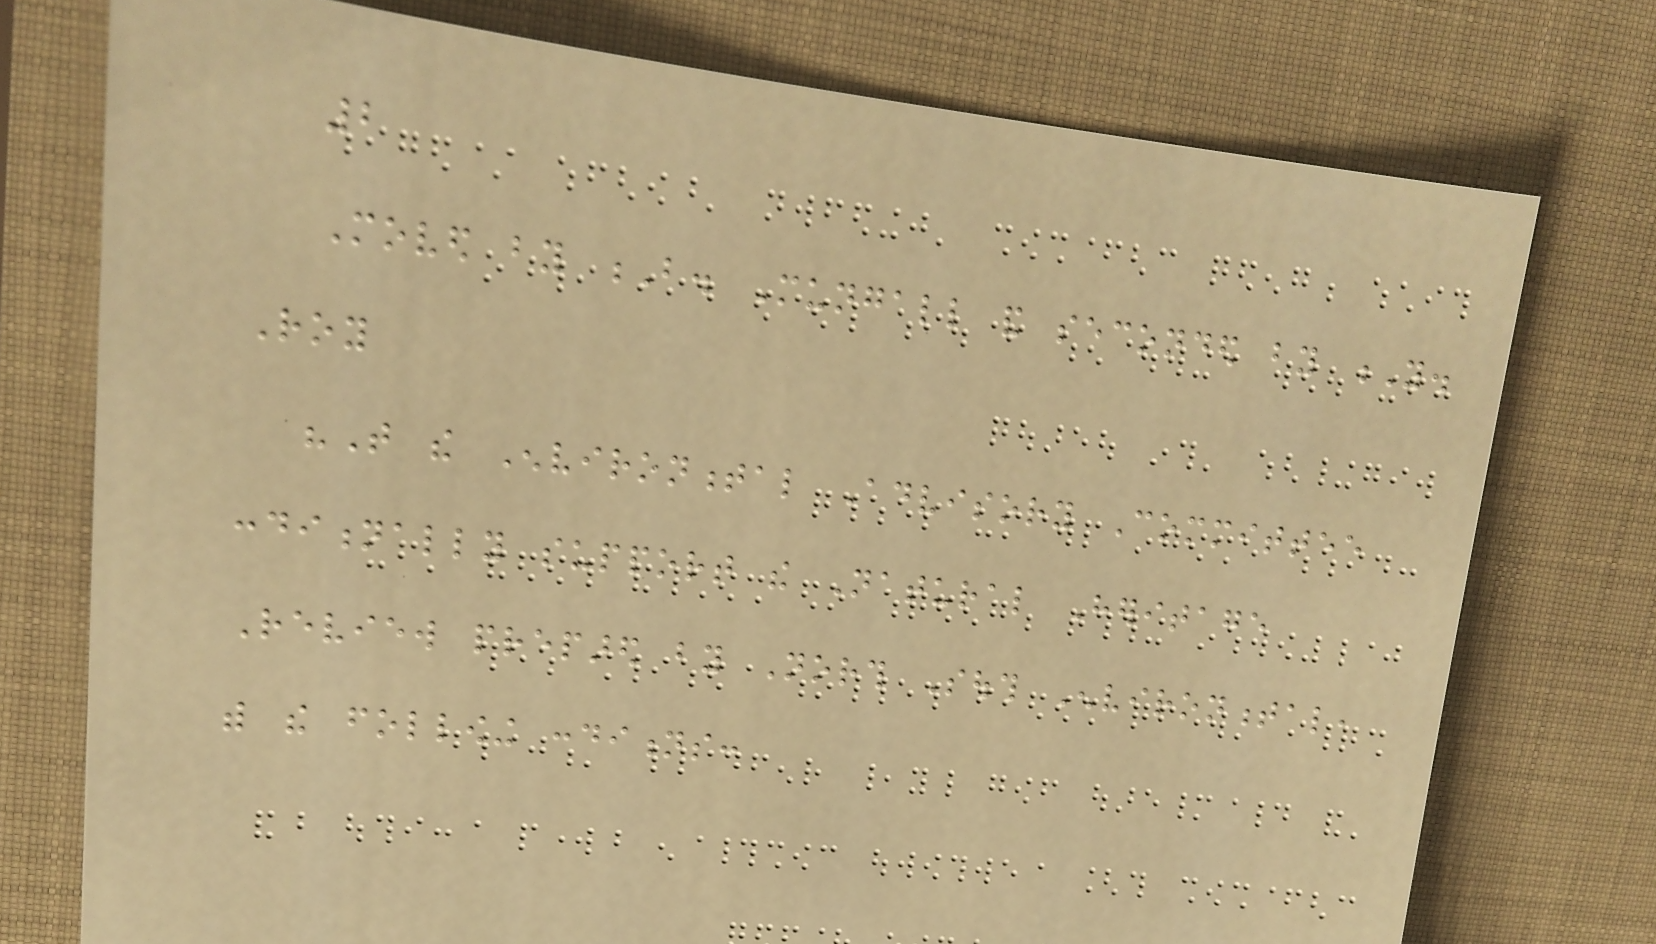2
Moved by B. Mungall and seconded by Y.
Roy
"That the Environmental Advisory Committee
conditionally support the Natural Heritage
Review prepared by North South Environmental,
with the following conditions:
